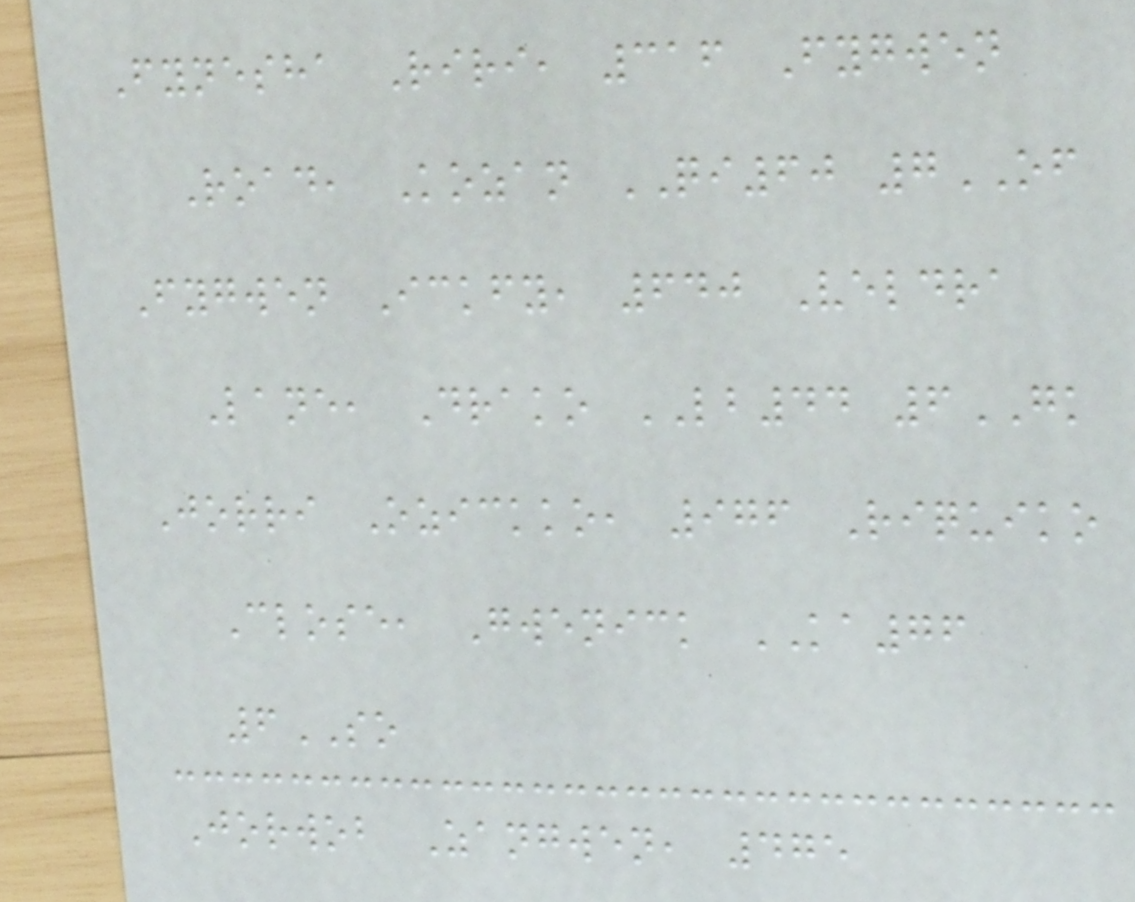Fynesha Riri, 316 Fygwen
Road, Kozan QI60 7OF
Fygwen Ickfy, 640 Veldra
Lane, Drako LB44 6GK
Jorri Ozickko, 976 Riquiko
Close, Gwenick KA76
6SO
Jorwob Zangwen, 475
